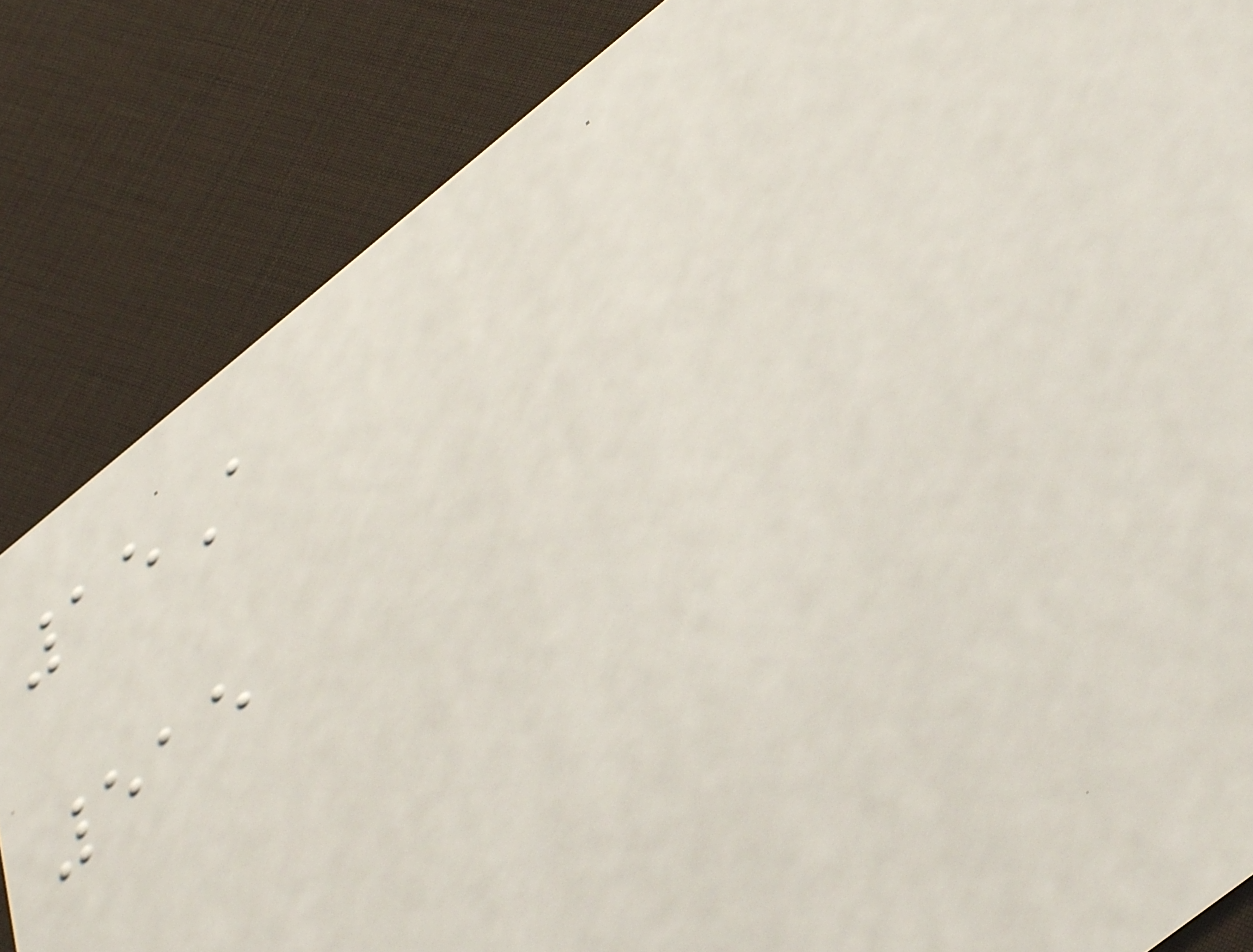15A
515
